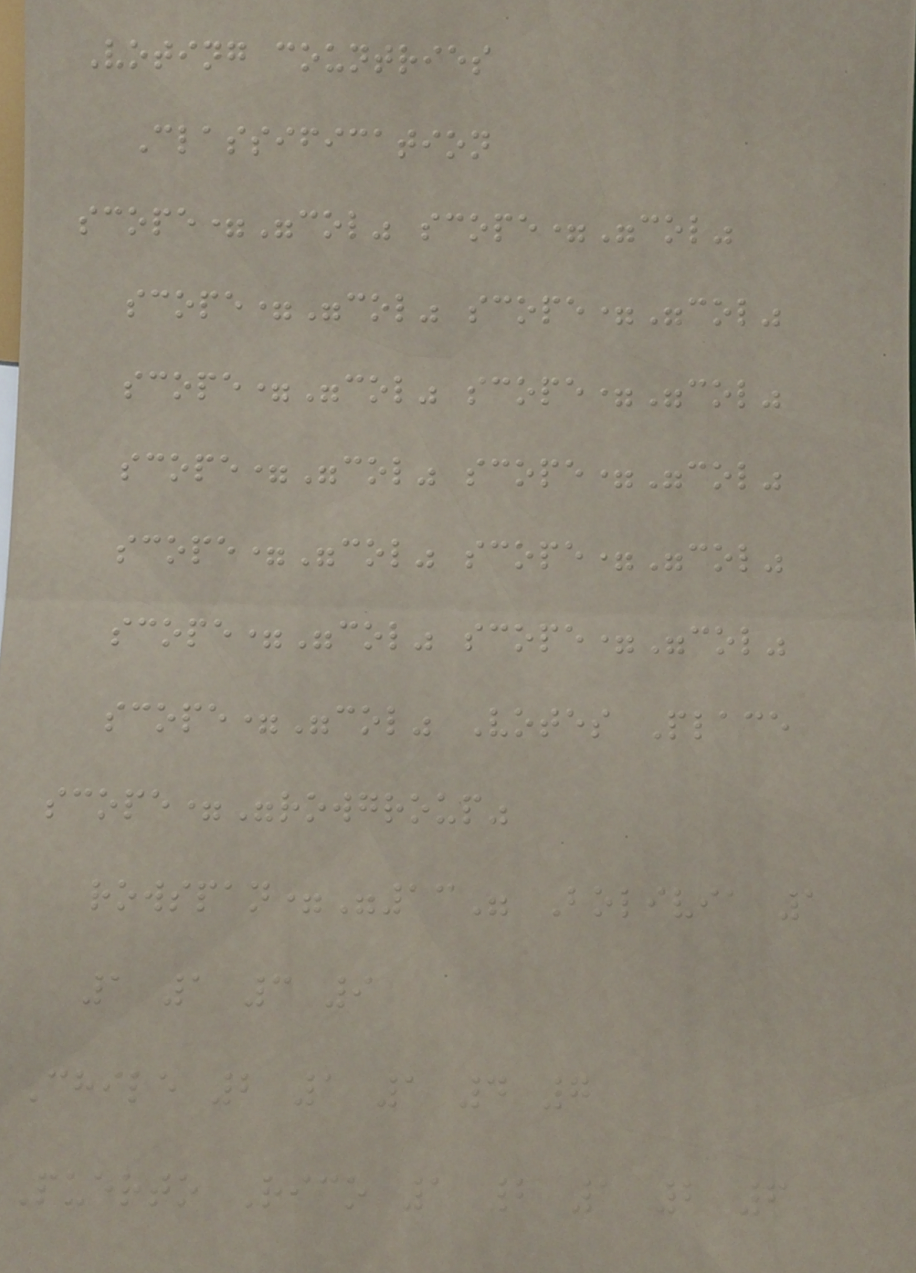Voting countries
Classification
scope="col" scope="col"
scope="col" scope="col"
scope="col" scope="col"
scope="col" scope="col"
scope="col" scope="col"
scope="col" scope="col"
scope="col" Votes Place
scope="rowgroup"
rowspan="13" Bolivia 1
1 1 3 9
Chile 2 1 1 4 7
Puerto Rico 1 2 1 2 6
